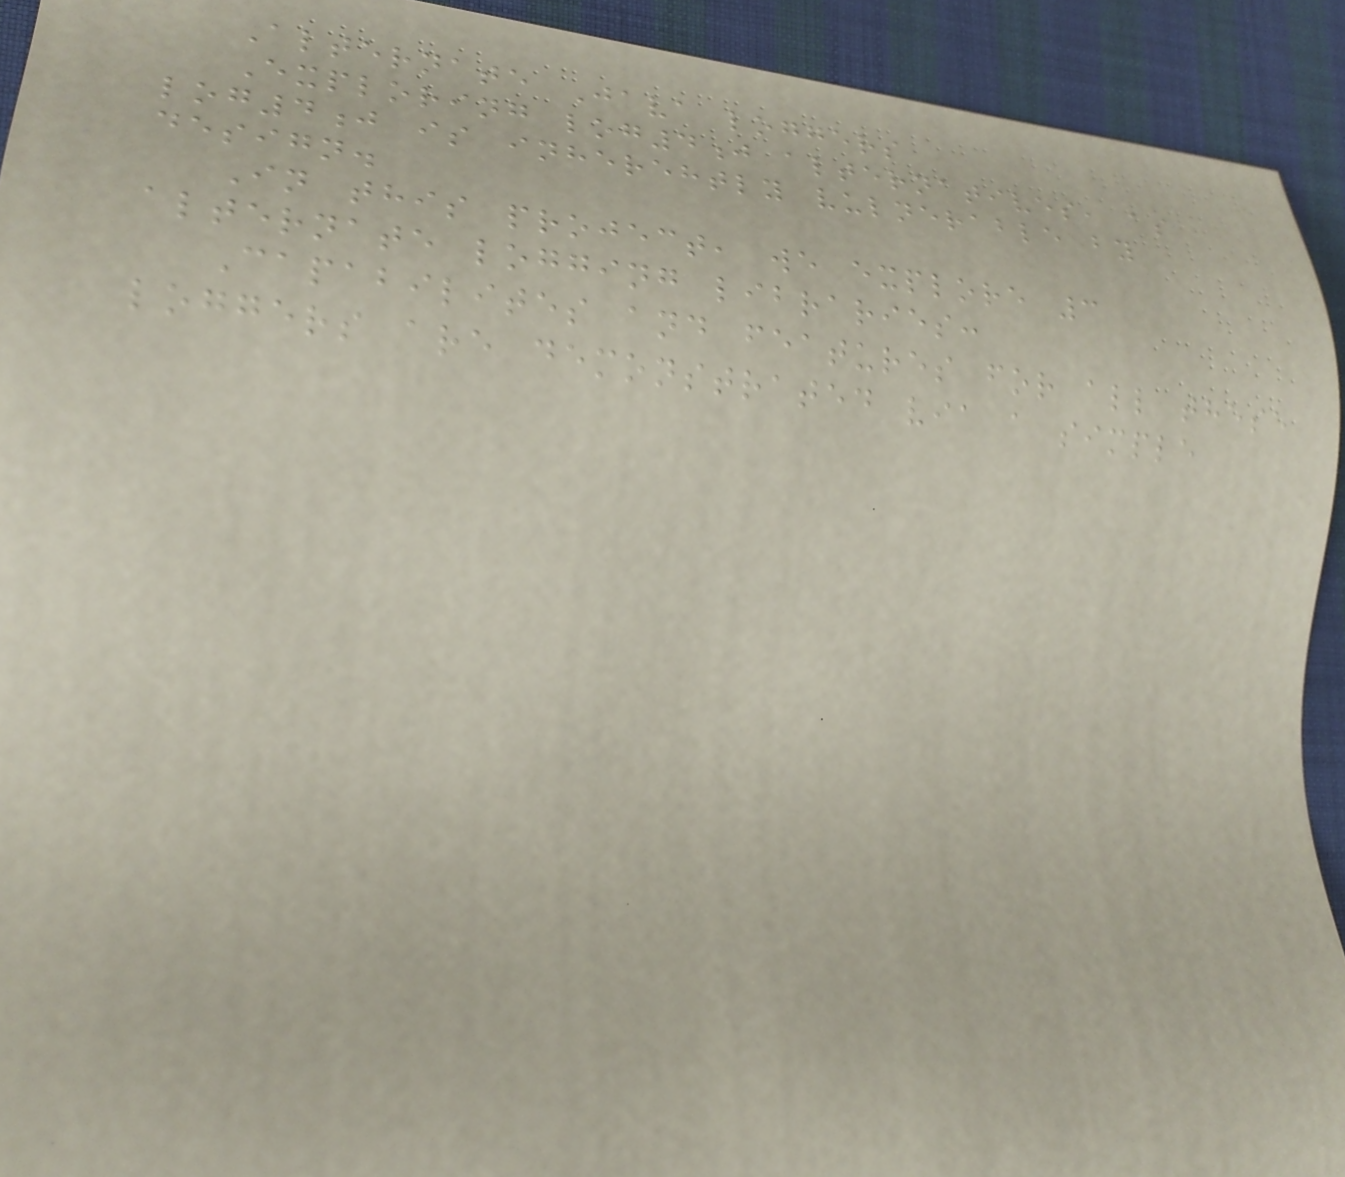Alternate Java loggers
Exploring log4j alternatives, as
log4j is inherehtly vulnerable by
design.
In this project, we explore 3
alternate logging libraries:
Capabilites and features for all these
loggers are demonstrated via a simple
